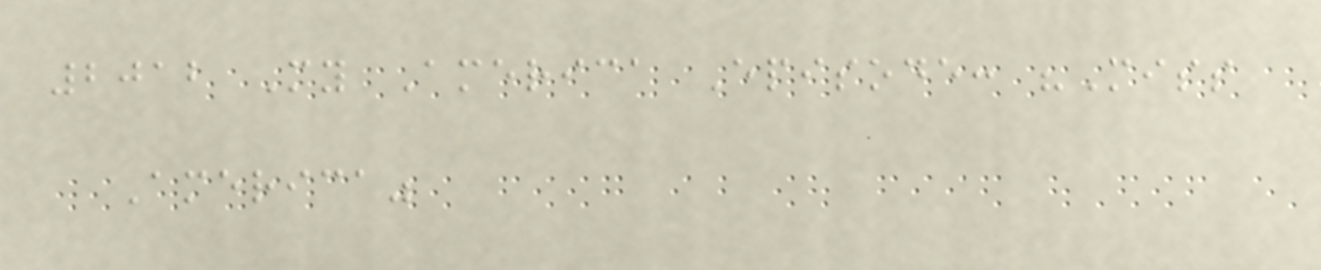2012 My America Episode: "Miss
America"
